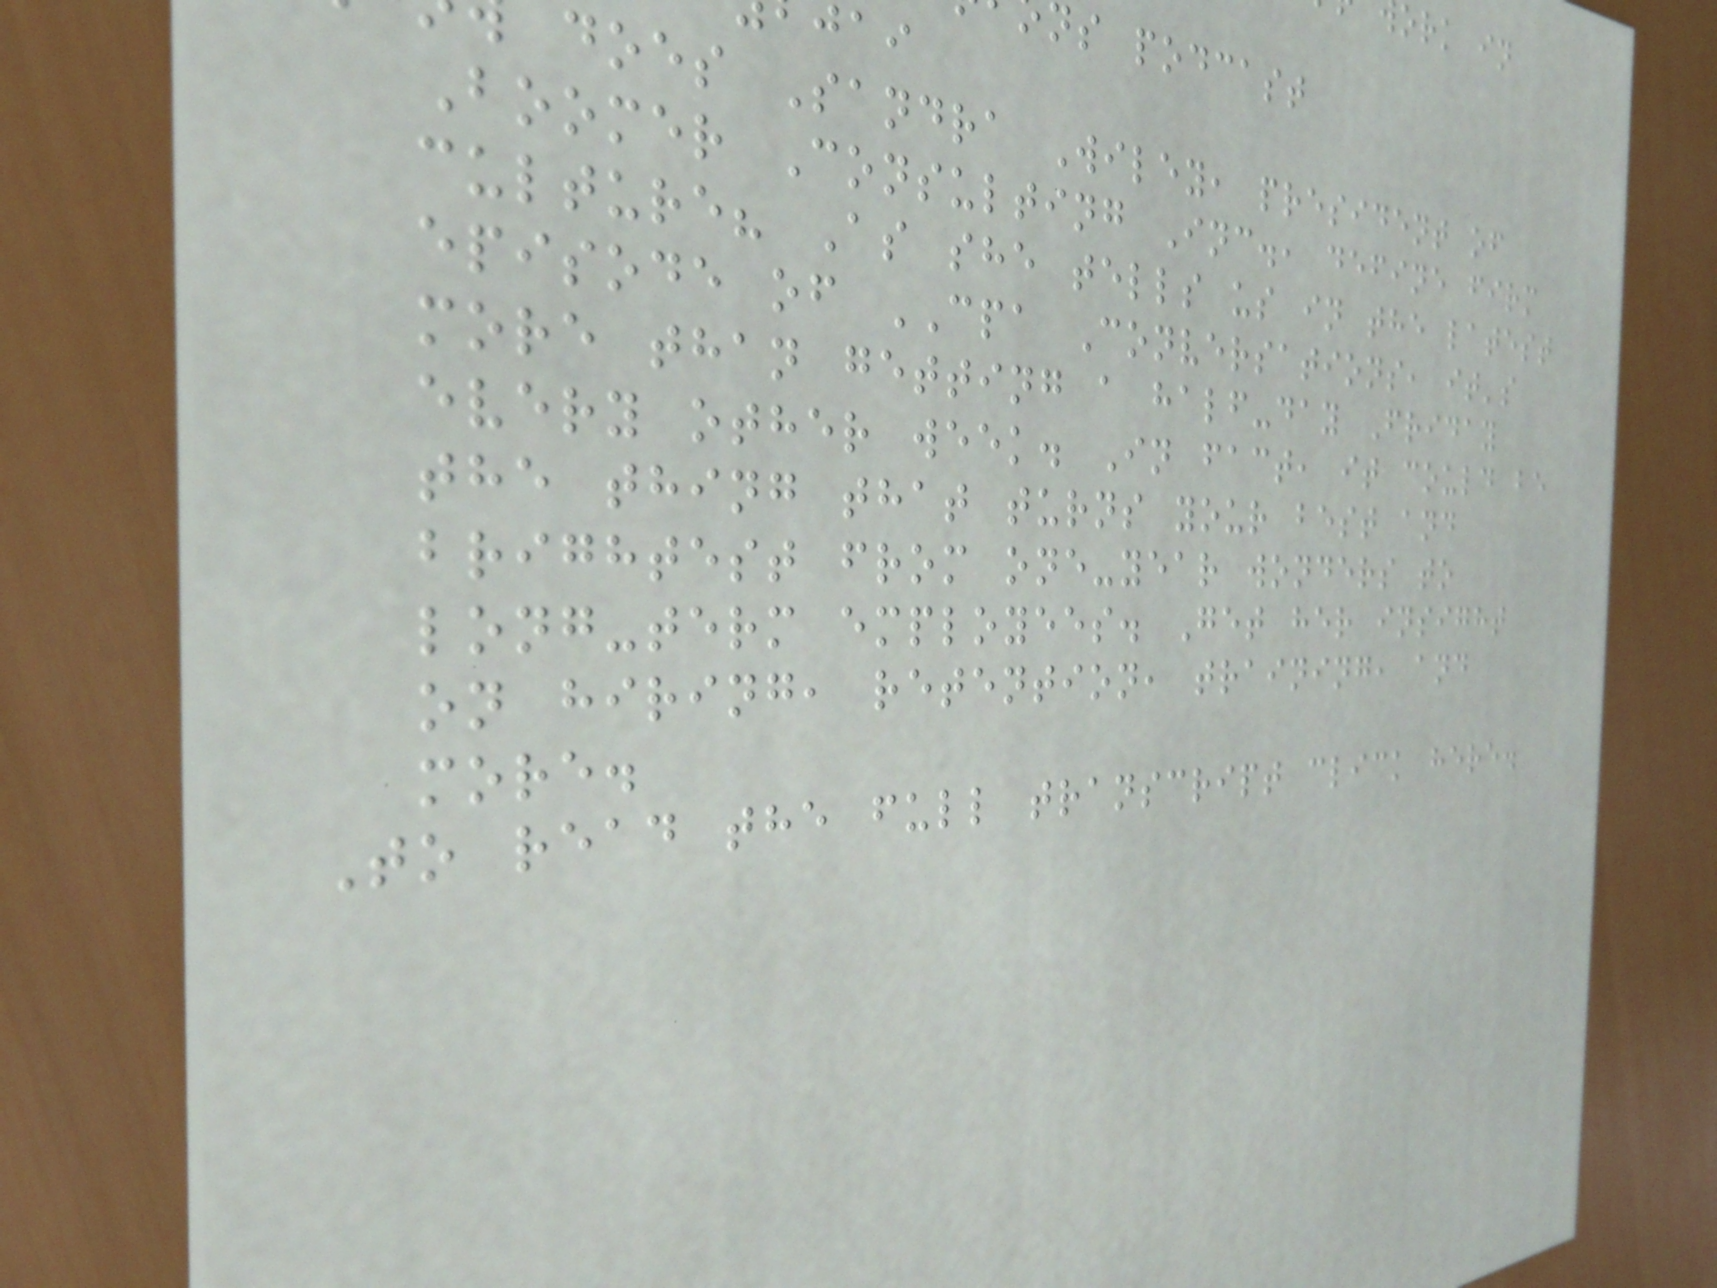ns podcast
does Sandra Wiley, president of
Boomer Consulting Inc., define firm
culture? As she tells us in the latest
episode of CPA Conversations, it's
more than getting a half-day Friday
every other week. In fact, it could be
the thing that turns your best and
brightest from one-year wonders to
long-term employees. Get her insight
on hiring, retention, training, and
more.
To read the full transcript click here.
